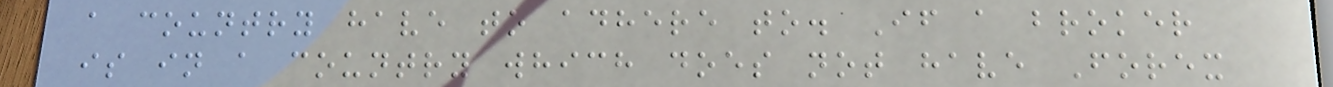a country have to adhere to. If a broker
is in a country which does not have Forex
